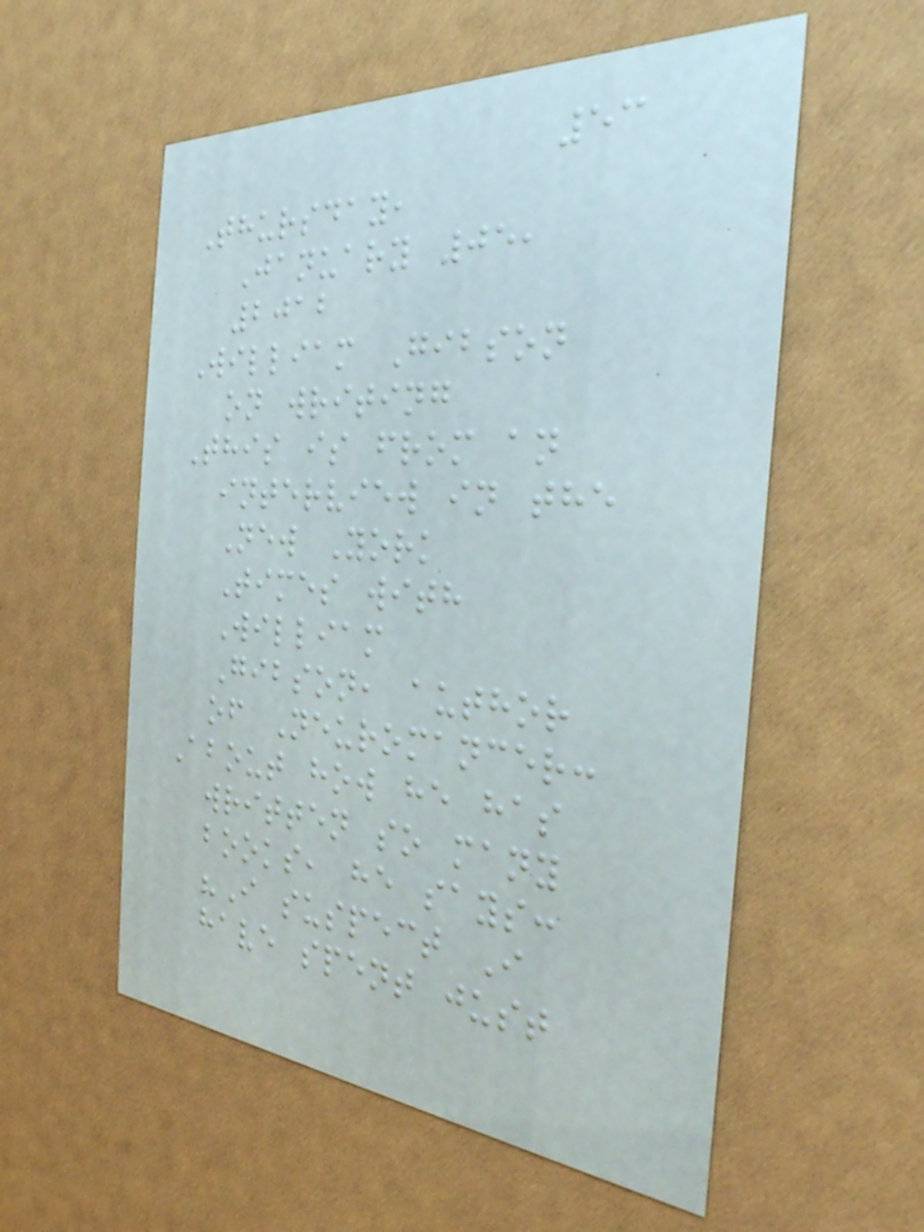53
Thursday,
January 05,
2012
William Gibson
on writing
This is from an
interview in the
New York
Times with
William
Gibson, author
of Neuromancer:
About how he has
written so many
books, he says:
"I suspect I
have spent just
